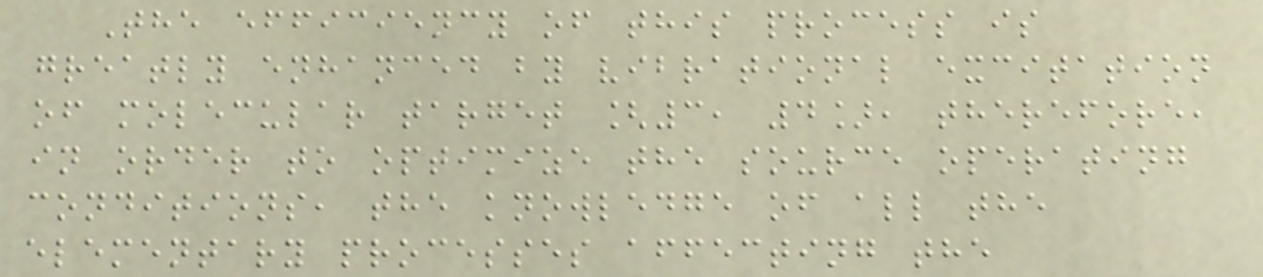The efficiency of this process is
greatly enhanced by vibrational excitation
of molecular target [3, 4], therefore,
in order to optimize the source operating
conditions, the knowledge of all the
elementary processes affecting the
